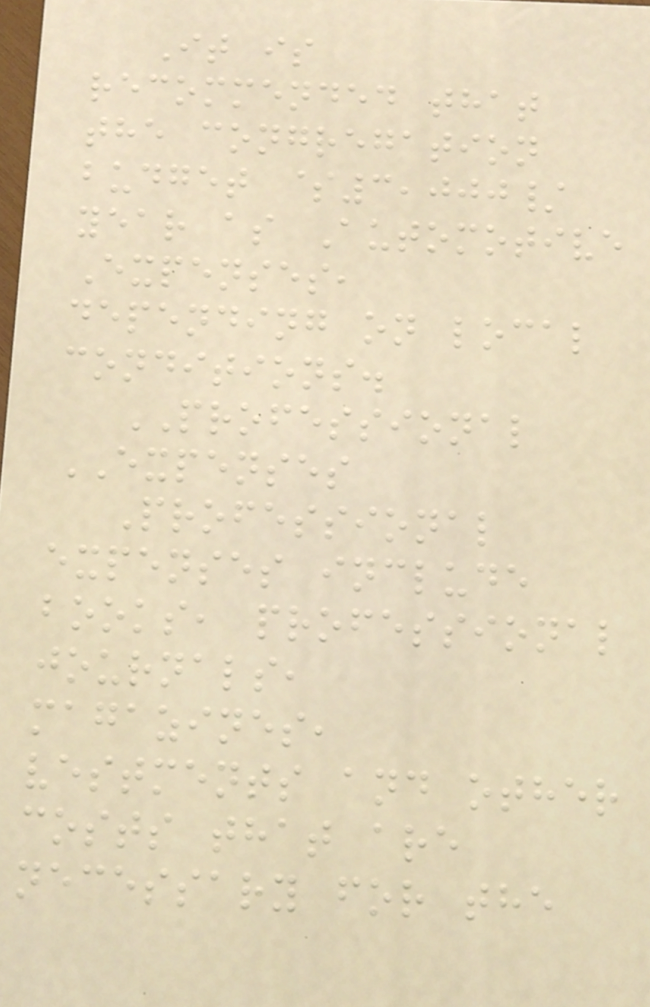It is
recommended that
the congregation
budget $3,000/
year as Automotive
Expenses,
depending on local
conditions.
PROFESSIONAL
EXPENSES
Professional
expenses include
books, professional
journals,
magazines,
vestments and other
costs that are
necessary for the
